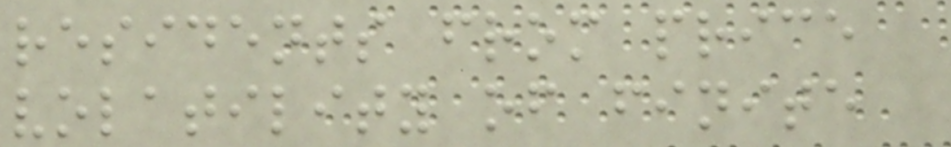residents from price
volatility of finite
